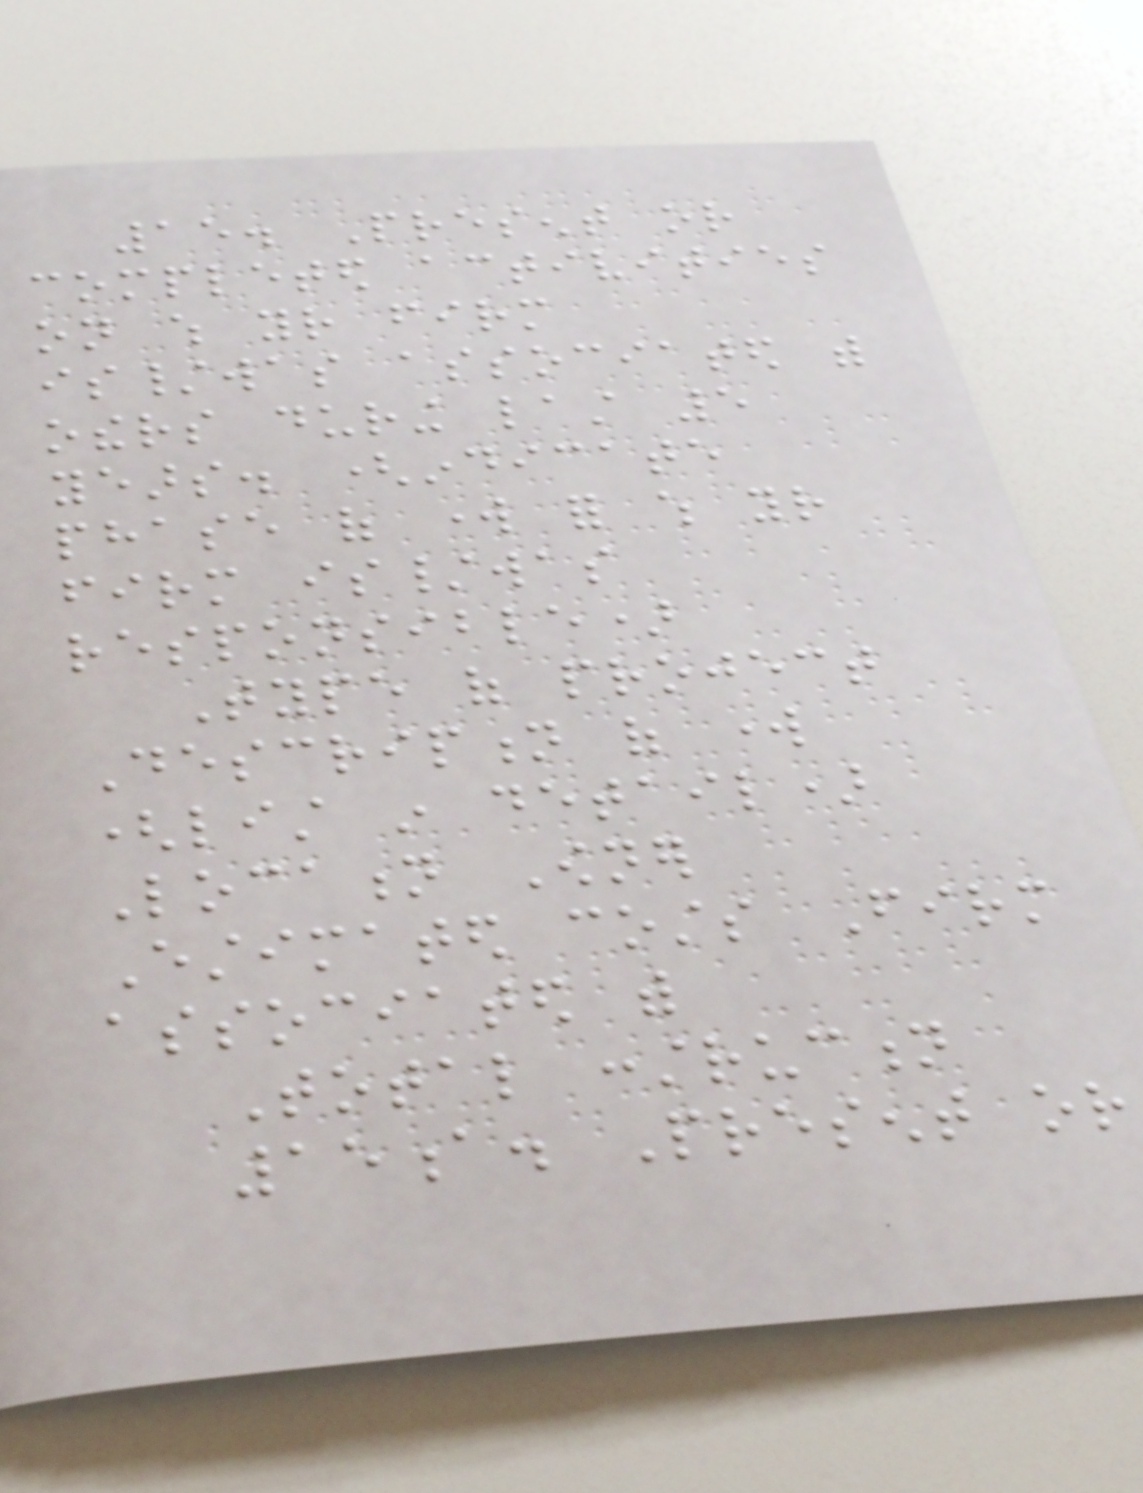15. Present or
completed activities
on which your firm
is/was associated with
others during last 5
years. (indicate
phase of work for which your
firm is/was
responsible)
Type of project
Description of work
(list in detail)
Location Owner
Estimated costs Firm
associated with
Total construction
15a. Present or
